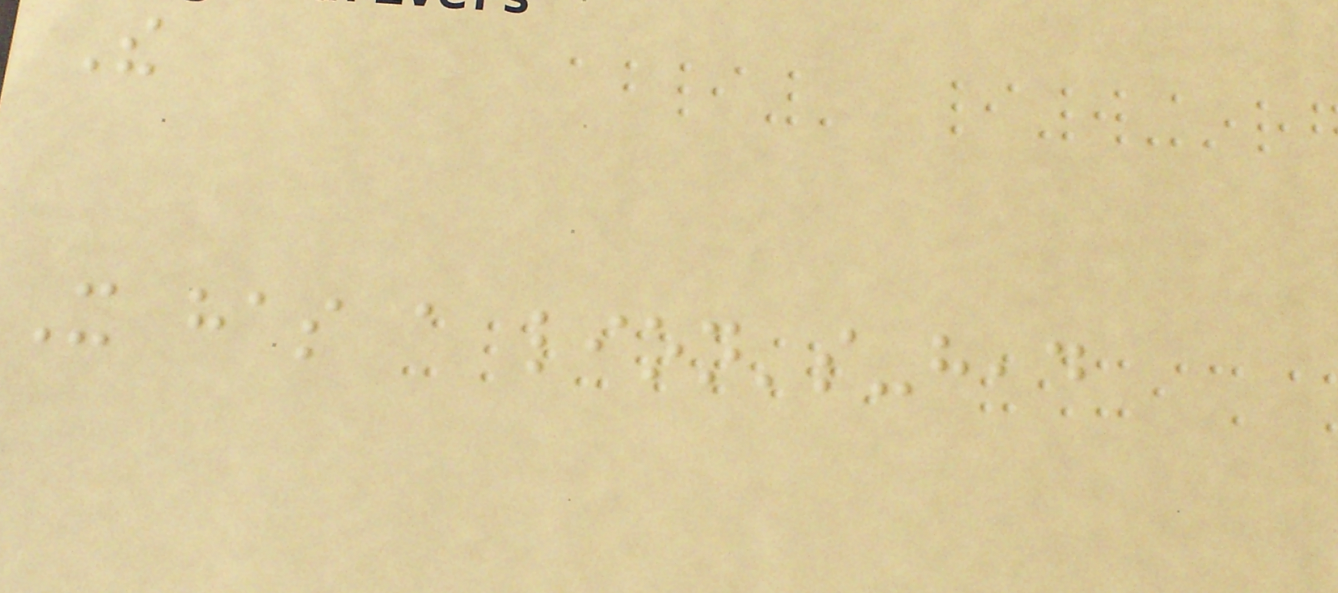The
It has a lion's-head
